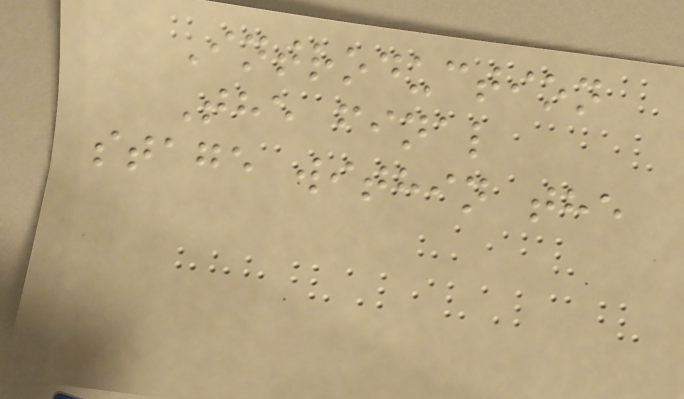Introduction
The final
stage within the
